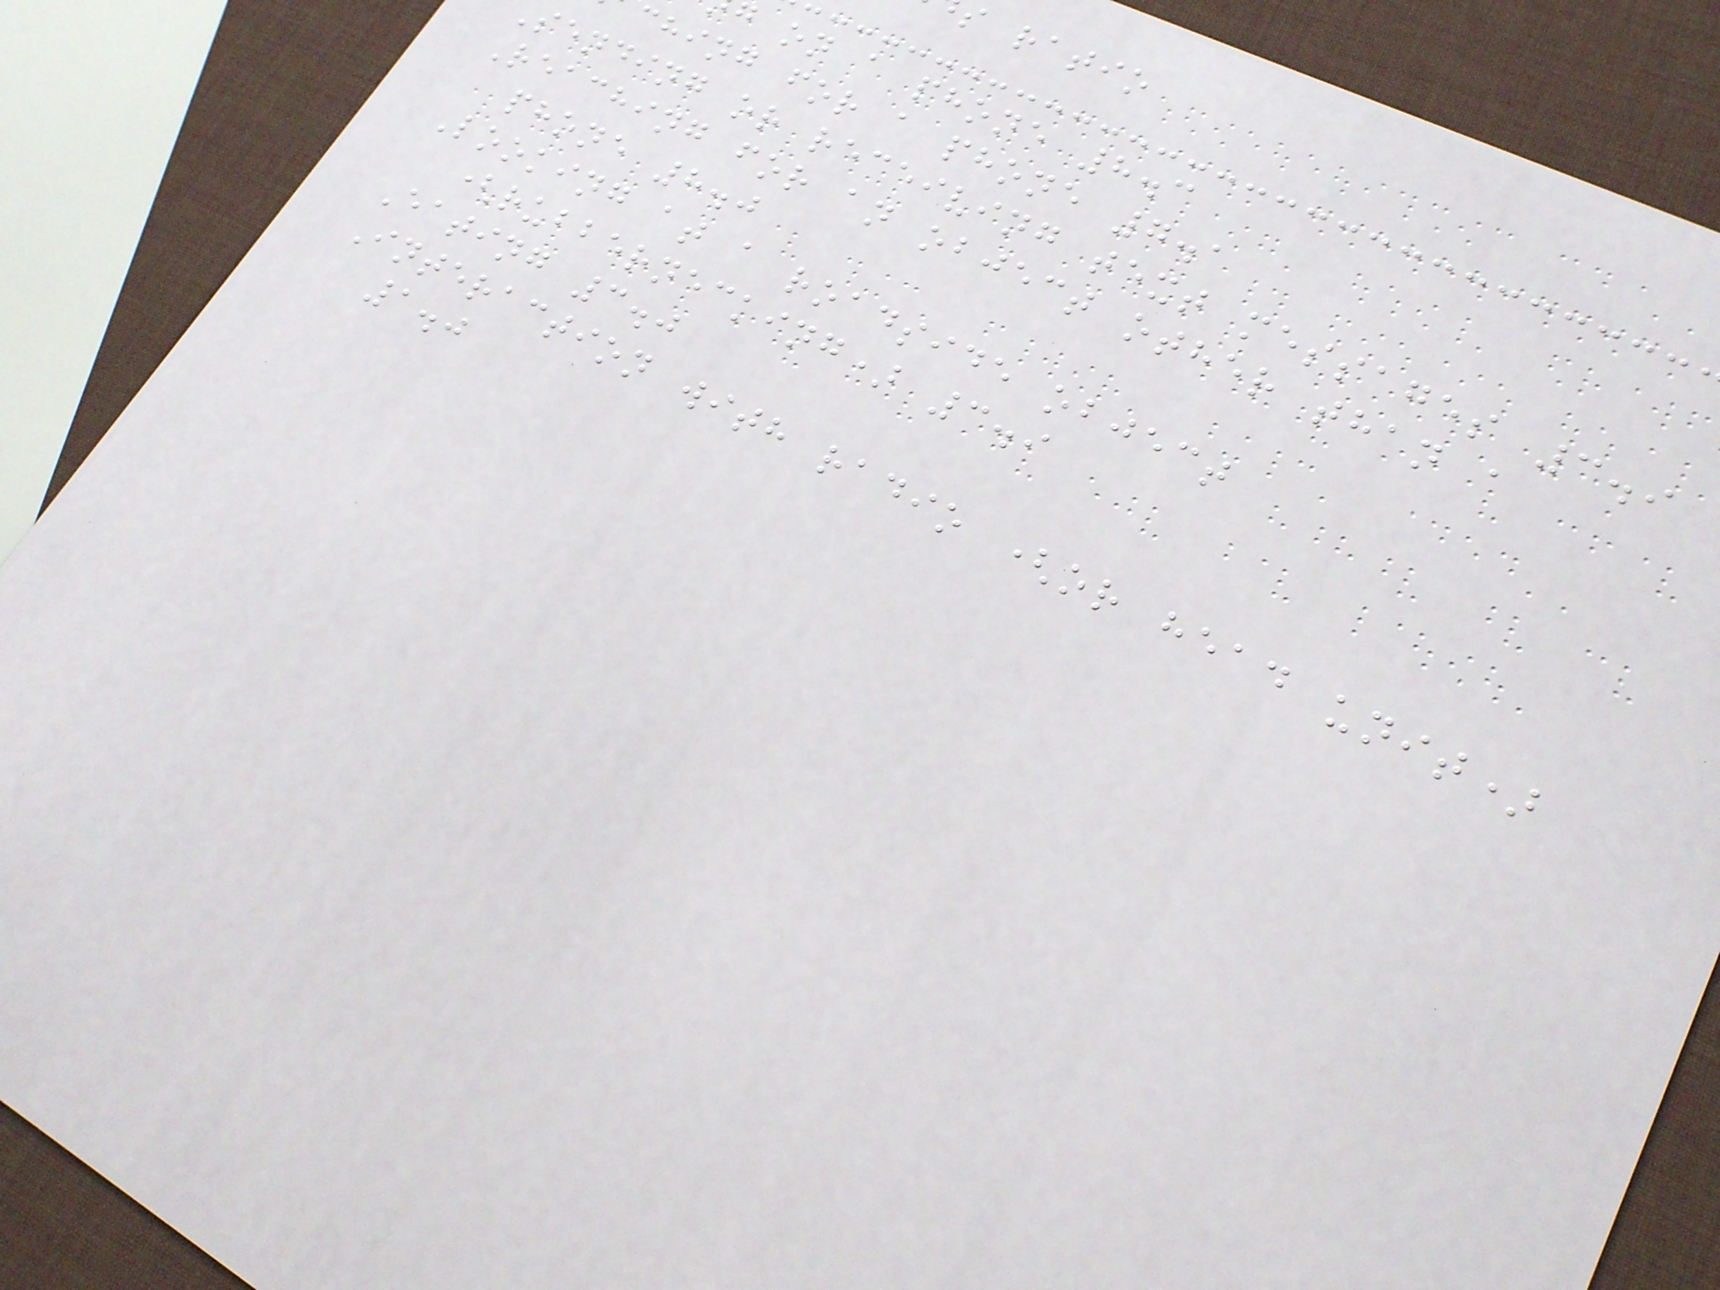s ratio
g on a phone 8.3
ching for a phone 7.1
sending or receiving text messages 3.9
Reaching for an object other than a
phone 8.0
Looking at a roadside object
(rubbernecking) 3.9
Eating 3.0
Interaction with radio (or head unit)
1.0
